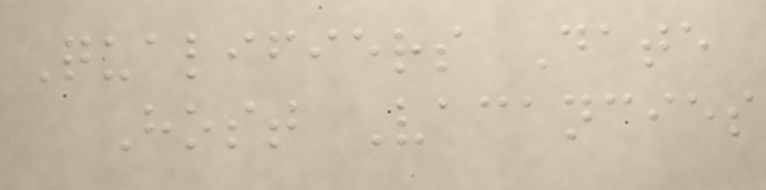Qualifiers Date
Host Vacancies
